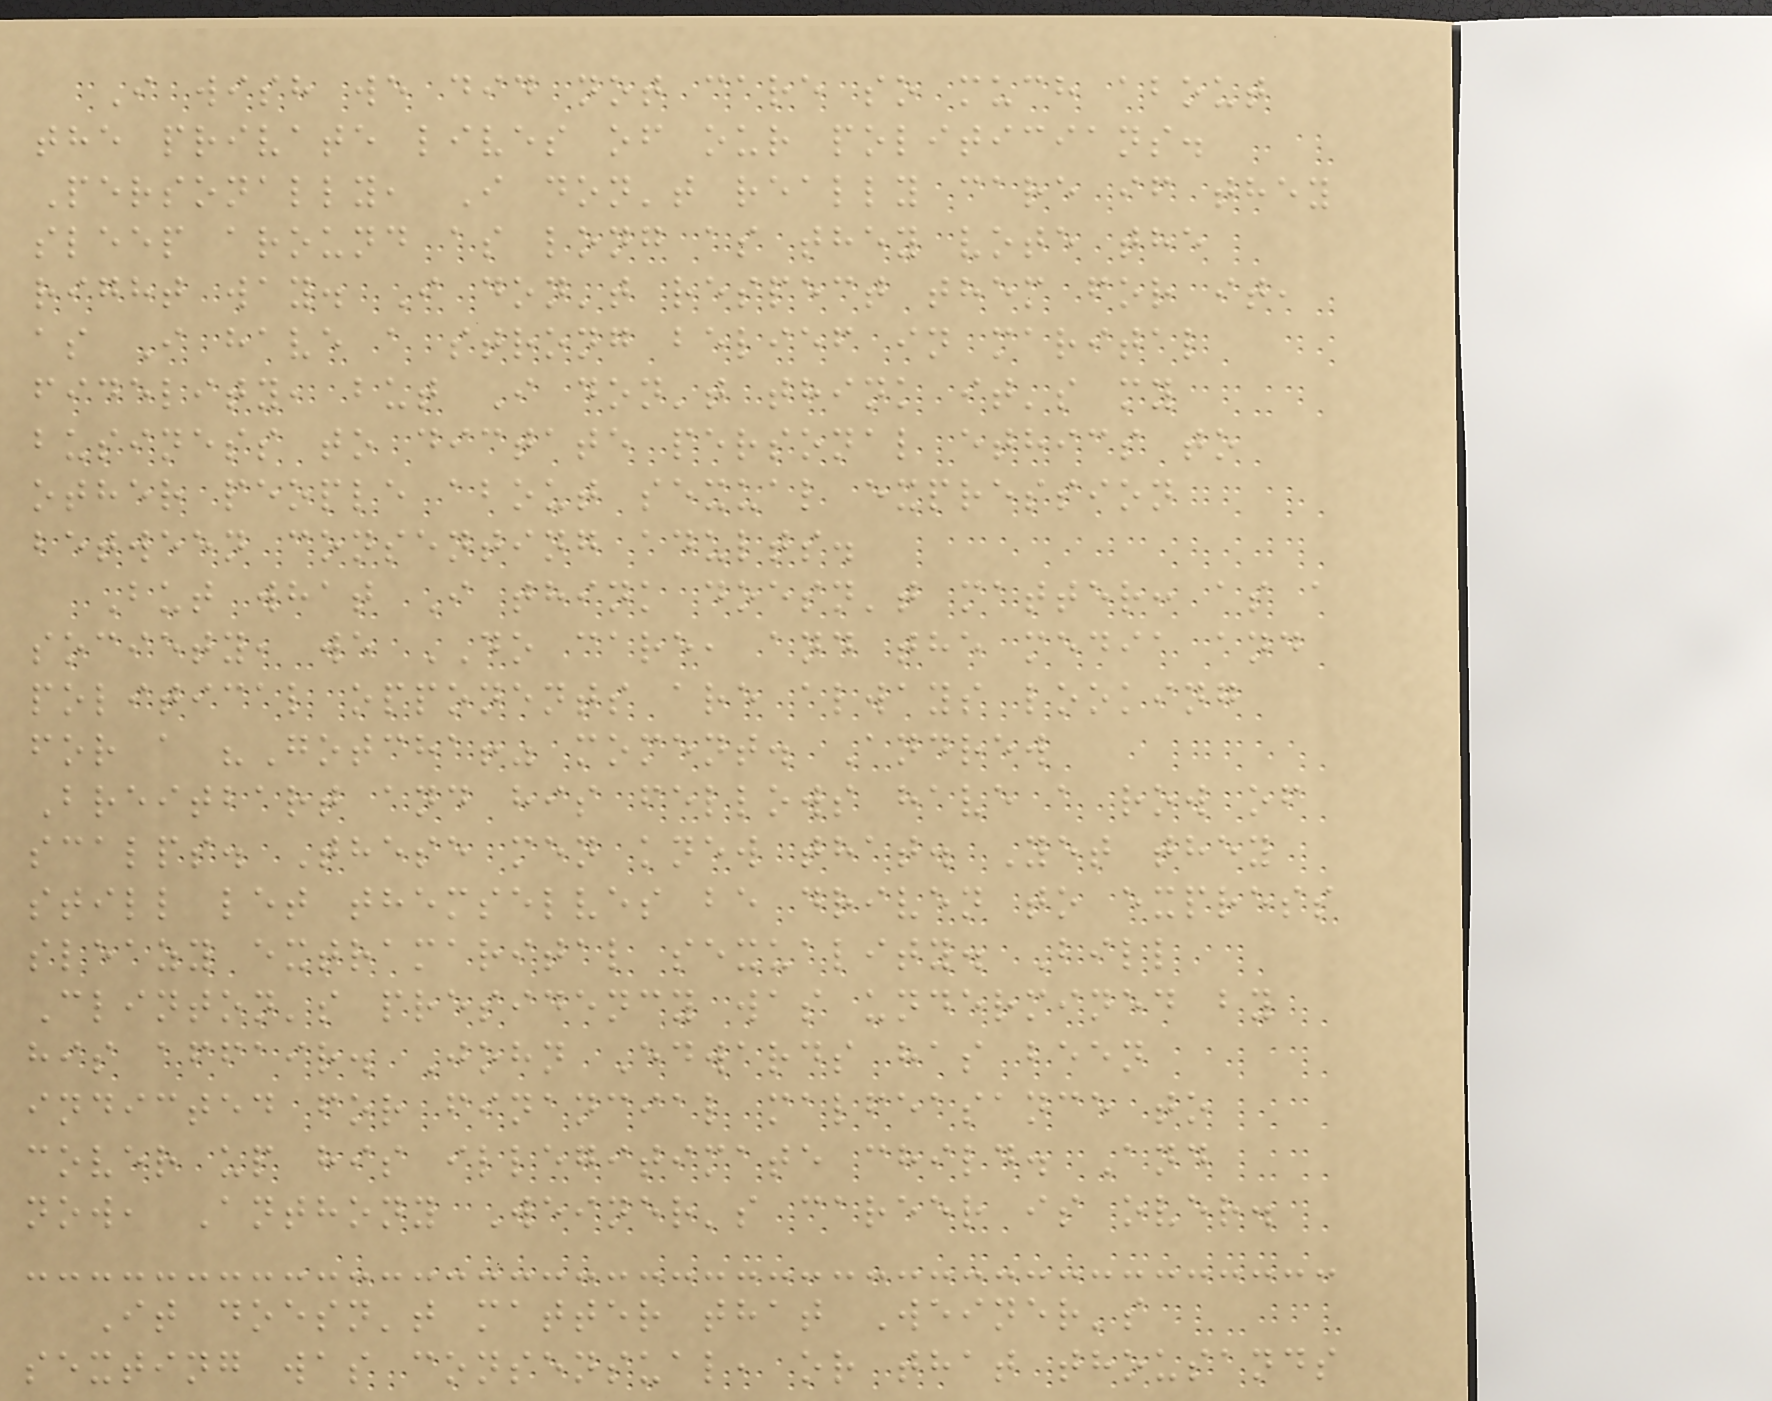I wish we did not care so much about
the private lives of our politicians.
Personally, I don't really care if they
sleep around as long as they vote the
right way. I don't respect them for it,
as I have a strong belief in marital
fidelity, but I don't think it's my
business to dictate personal ethics to
other people about sexual expression
between consenting adults.
But what I think doesn't matter: as a
society, we DO care, and the media and
political opponents are always looking
for a "Gotcha!" moment. Andrew
Breitbart and his fellows have a row of
scalps. These men knew that. Yet they
still let themselves be driven to express
sleazy extramarital sexuality. Bill
Clinton's presidency was undermined by
his affair. John Edwards has been
indicted for financial malfeasance to
cover up his illegitimate child. And
now, Anthony Weiner's career is over.
It doesn't matter that Weiner's
sexting was consensual, or that thousands
